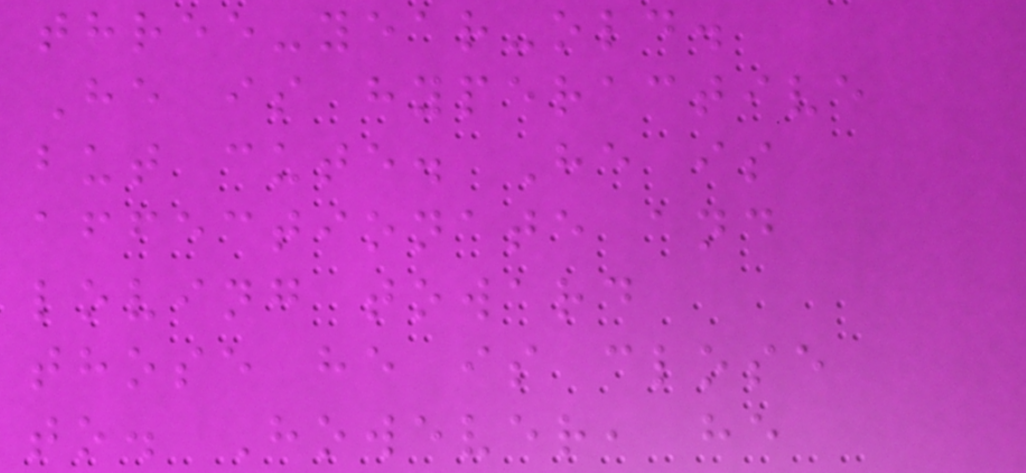three-year-old.
He is hyperactive
but cute. He is
affectionate and
loving toward
those he is close
to. However, he
